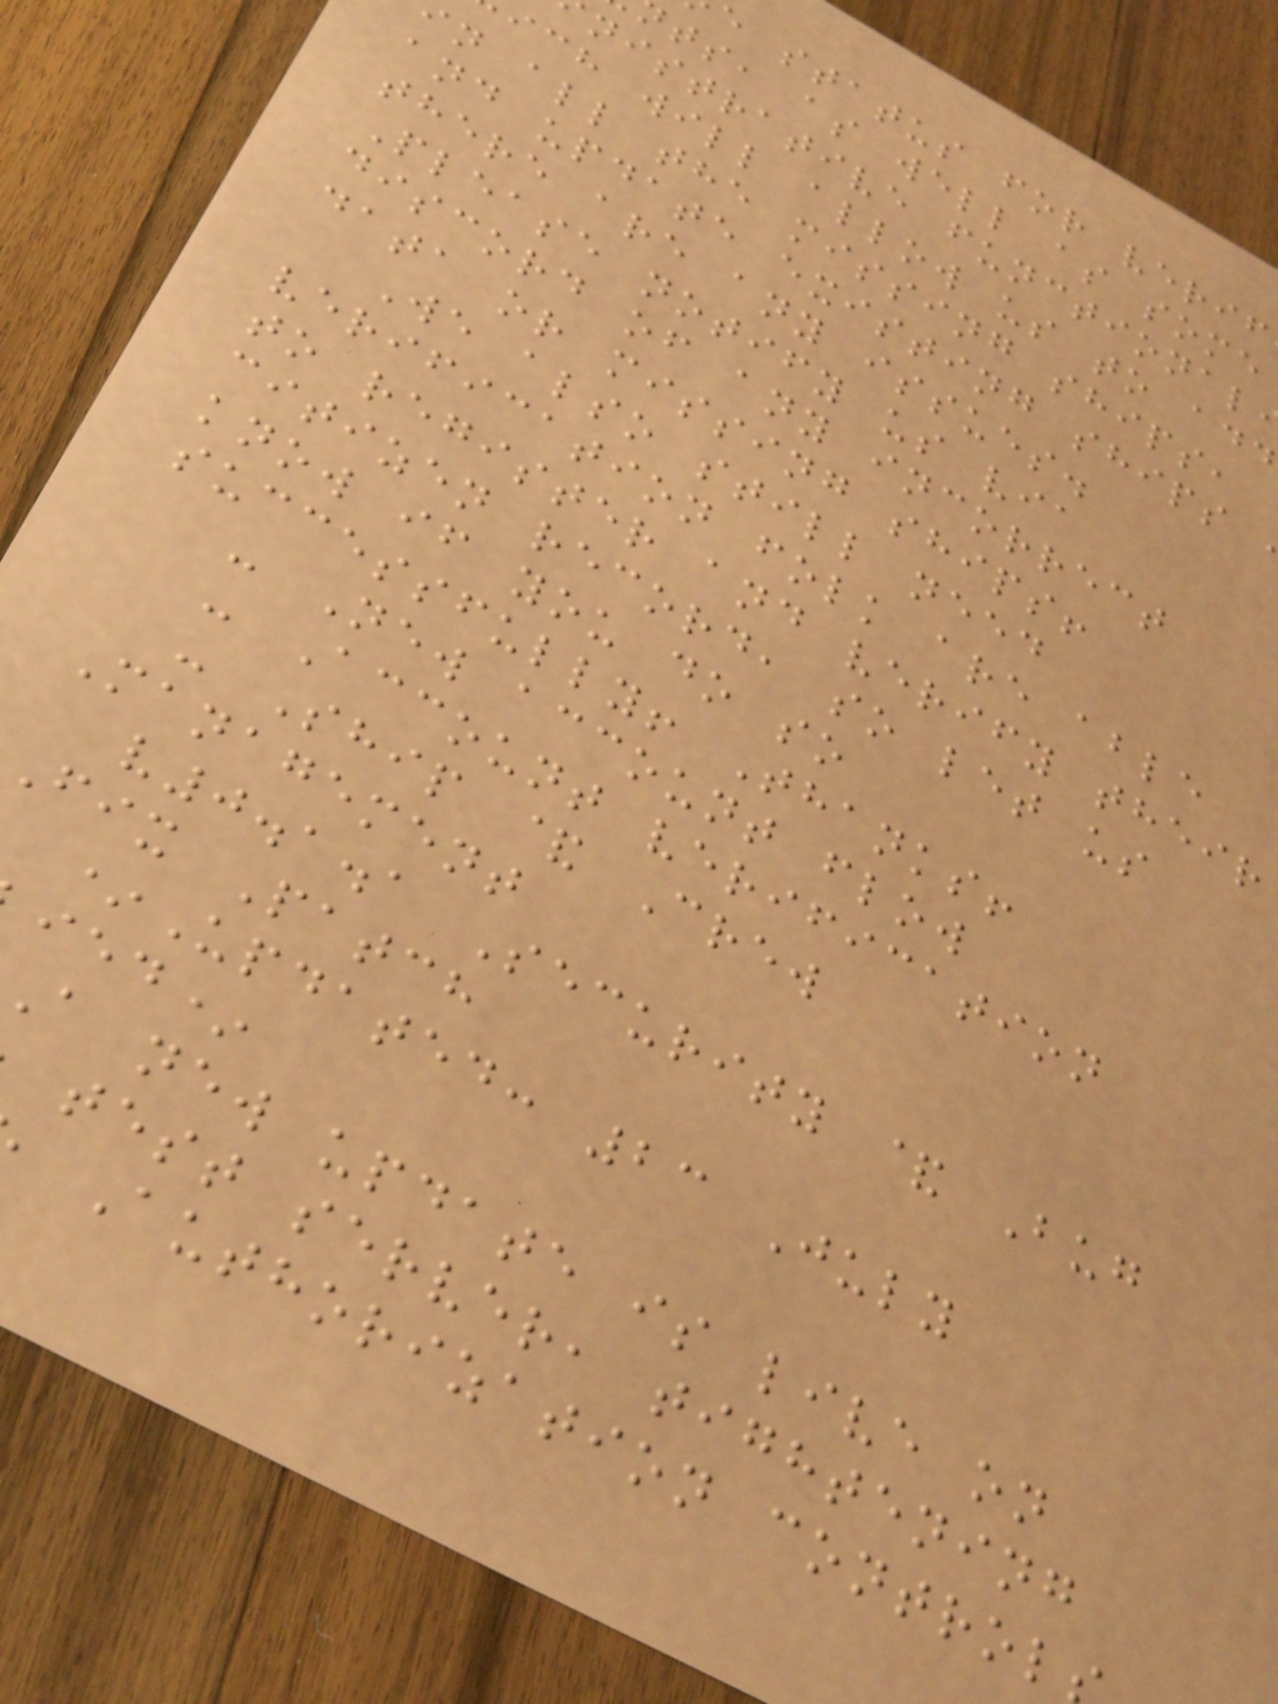e status for verif
ts, as well as some
nistrative functional
ich will allow us to add
n all the missing ships,
and update existing ships
there are any issues.
Please notify us via
discord of any incorrect
data or missing ships!
We also still need
verification folk are able
to register and verify their
citizen record, so let us
know if you do so
successfully! Thanks!
- New account flow
- Account verification
- Ship & Crew
Management
v0.1.1 Security & Bug
Fix Patch
*Updated: 23 July
ied*
a new update is live on
test server, tightening
Authorization control
